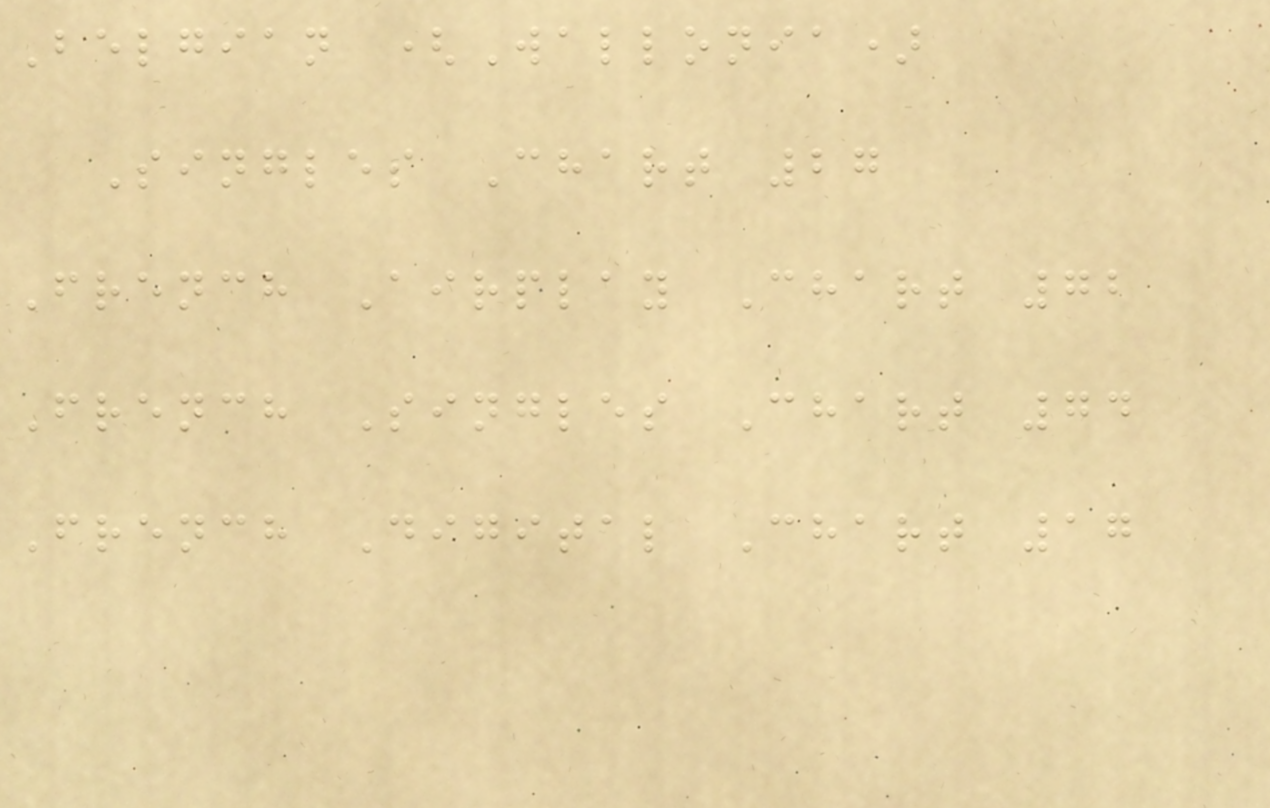Belgian (Wallonia)
Singles Chart 27
French Airplay Chart 72
French Singles Chart 74
French Digital Chart 17
